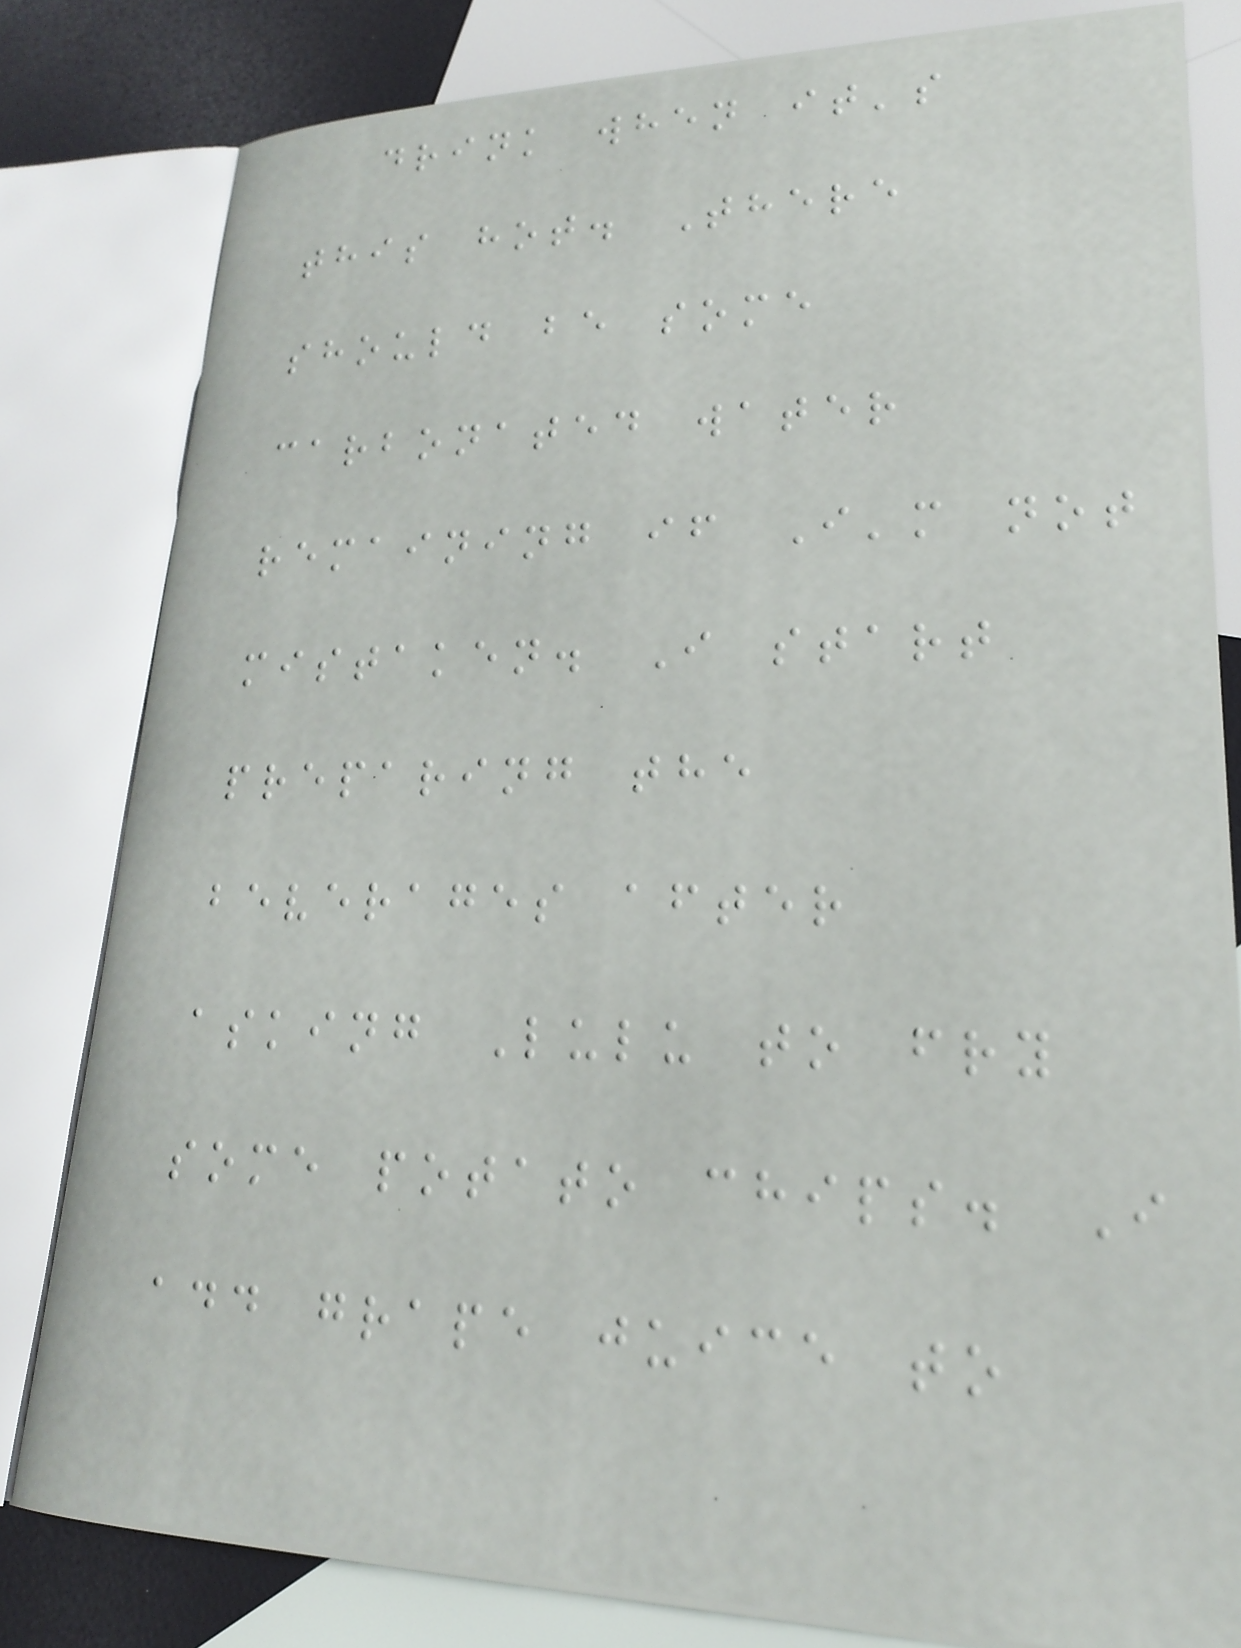drink when it's
this hot. There
should be some
carbonated water
remaining if I'm not
mistaken. I start
preparing the
beverages after
asking Lulu to fry
some potato chips. I
add grape juice to
